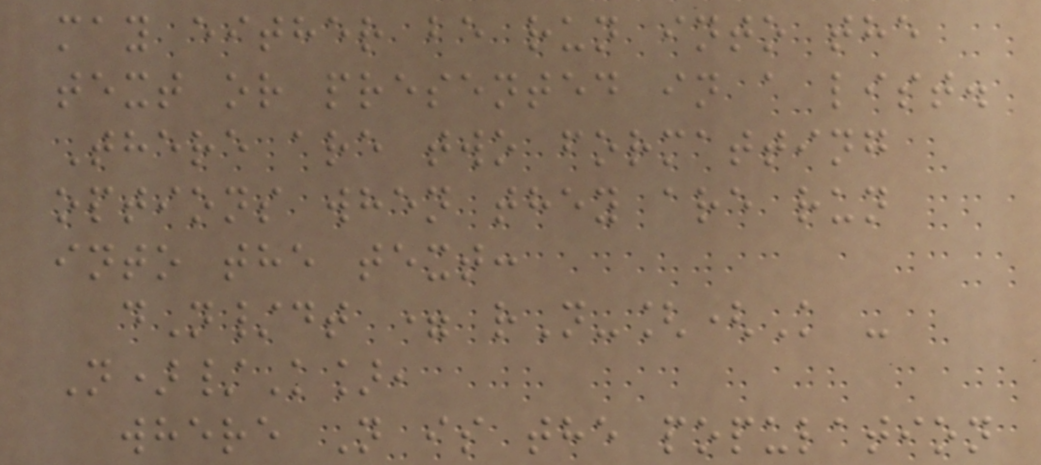may either be run into the
text or presented in a list.
There are two formatting
options when they are run
into the text:
dN/dt = rN-[(K -
N)/K],
where N is the population
